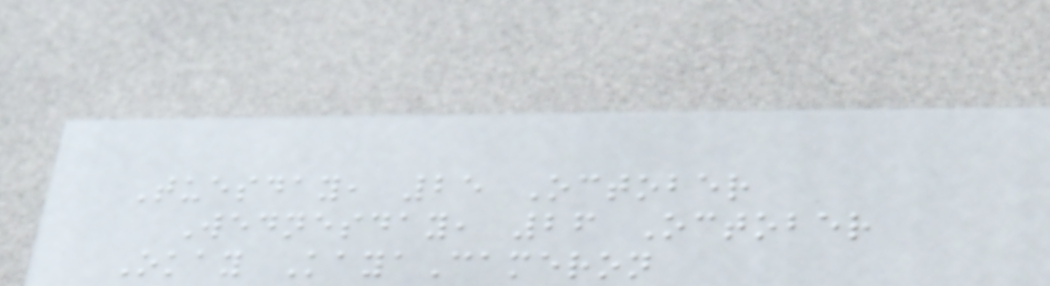Tuesday, 25 October
Wednesday, 26 October
Okay KayaCameron
